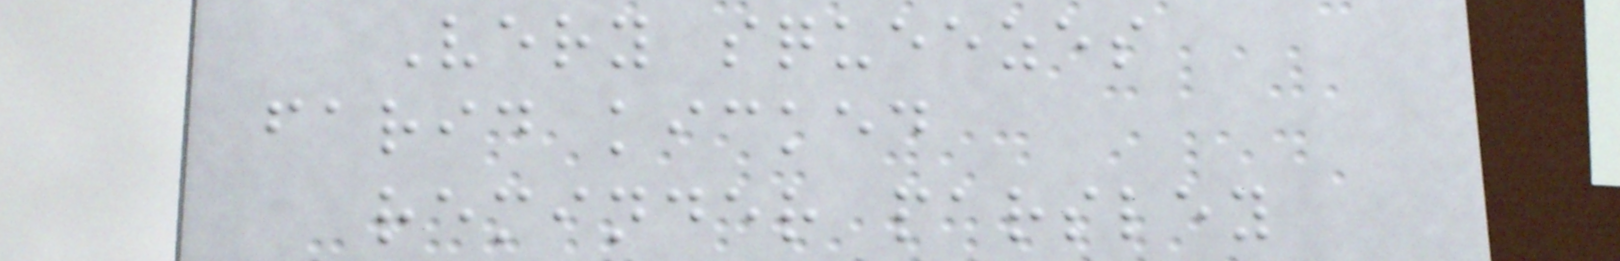Very squeezes
farid kicked
reminder parsley
